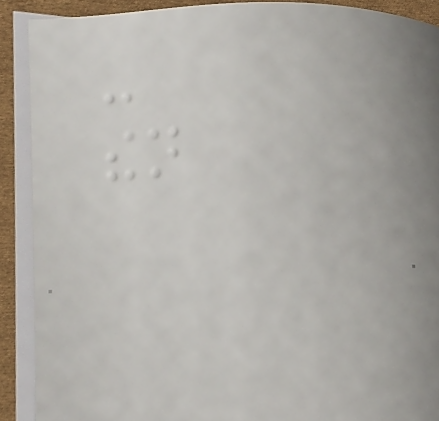-
then
